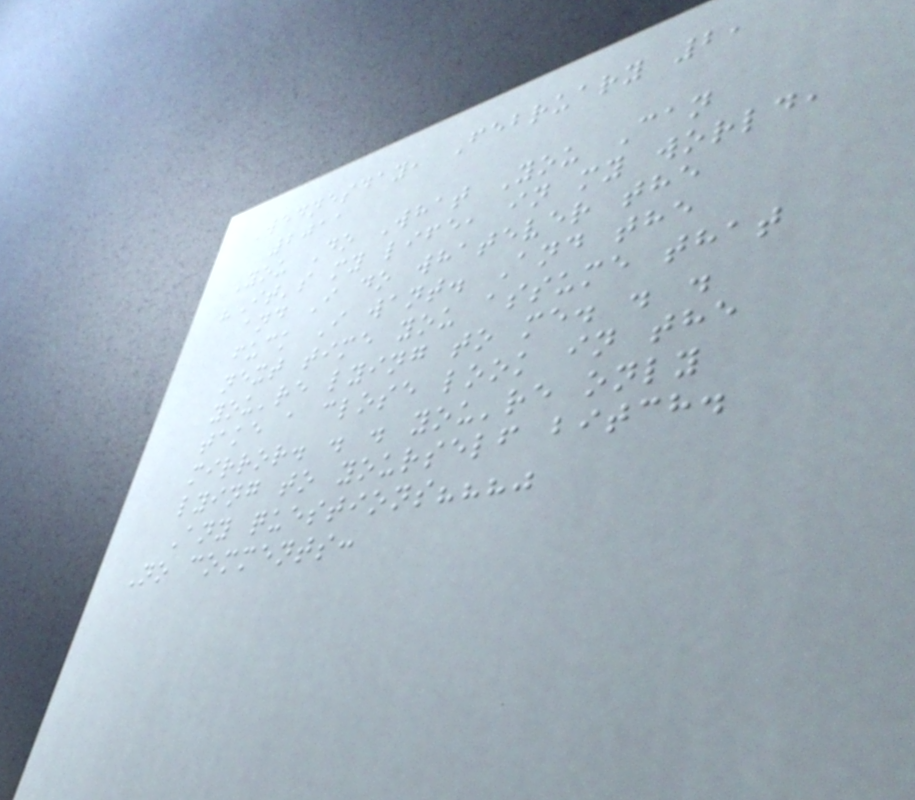Wednesday, February 2,
2011
You Do What You Can
"It's my life, in my world,
and I do whatever the
fuck I want. And the
next time you assume that
you're lying to me. . .
take a close look in the
mirror. . . you're only
lying to yourself bitch.
Any questions???"
No comments:
